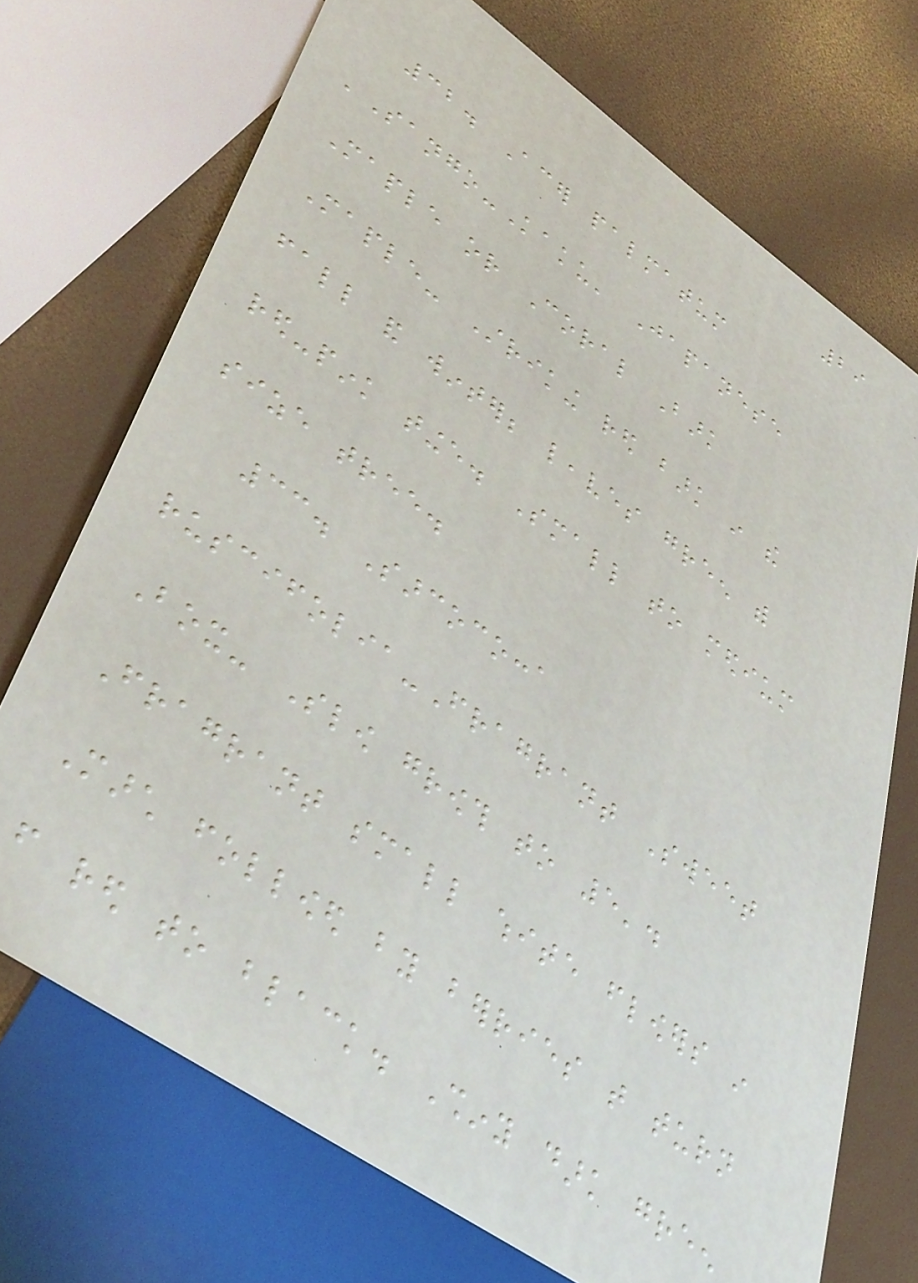29
32. Acer palmatum
'Sango-Kaku' Japanese
Maple or Coral Bark
Maple- Striking red bark in the
fall and winter; leaves green with
red-pink tinge. Small to medium
size tree.
33. Sarcococca
ruscifolia-Fragrant Sweet
Box- Slow growth to 5'.
Fragrant small white flowers in
March followed by berries that turn
from red to black. Shiny dark green
